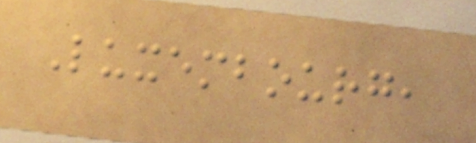Luxembourg,
